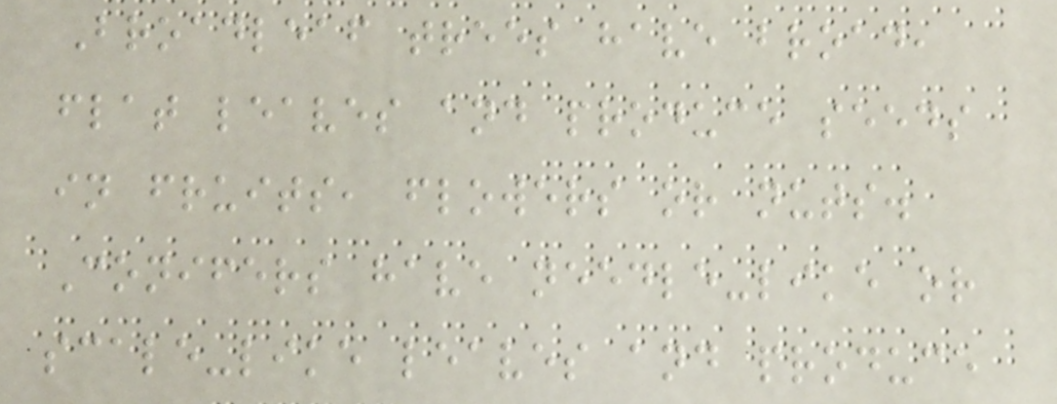Broadleaf trees have broad,
flat leaves and produce seeds
in fruits, flowers or nuts.
Conifers have needle-like or
scale-like leaves and produce
